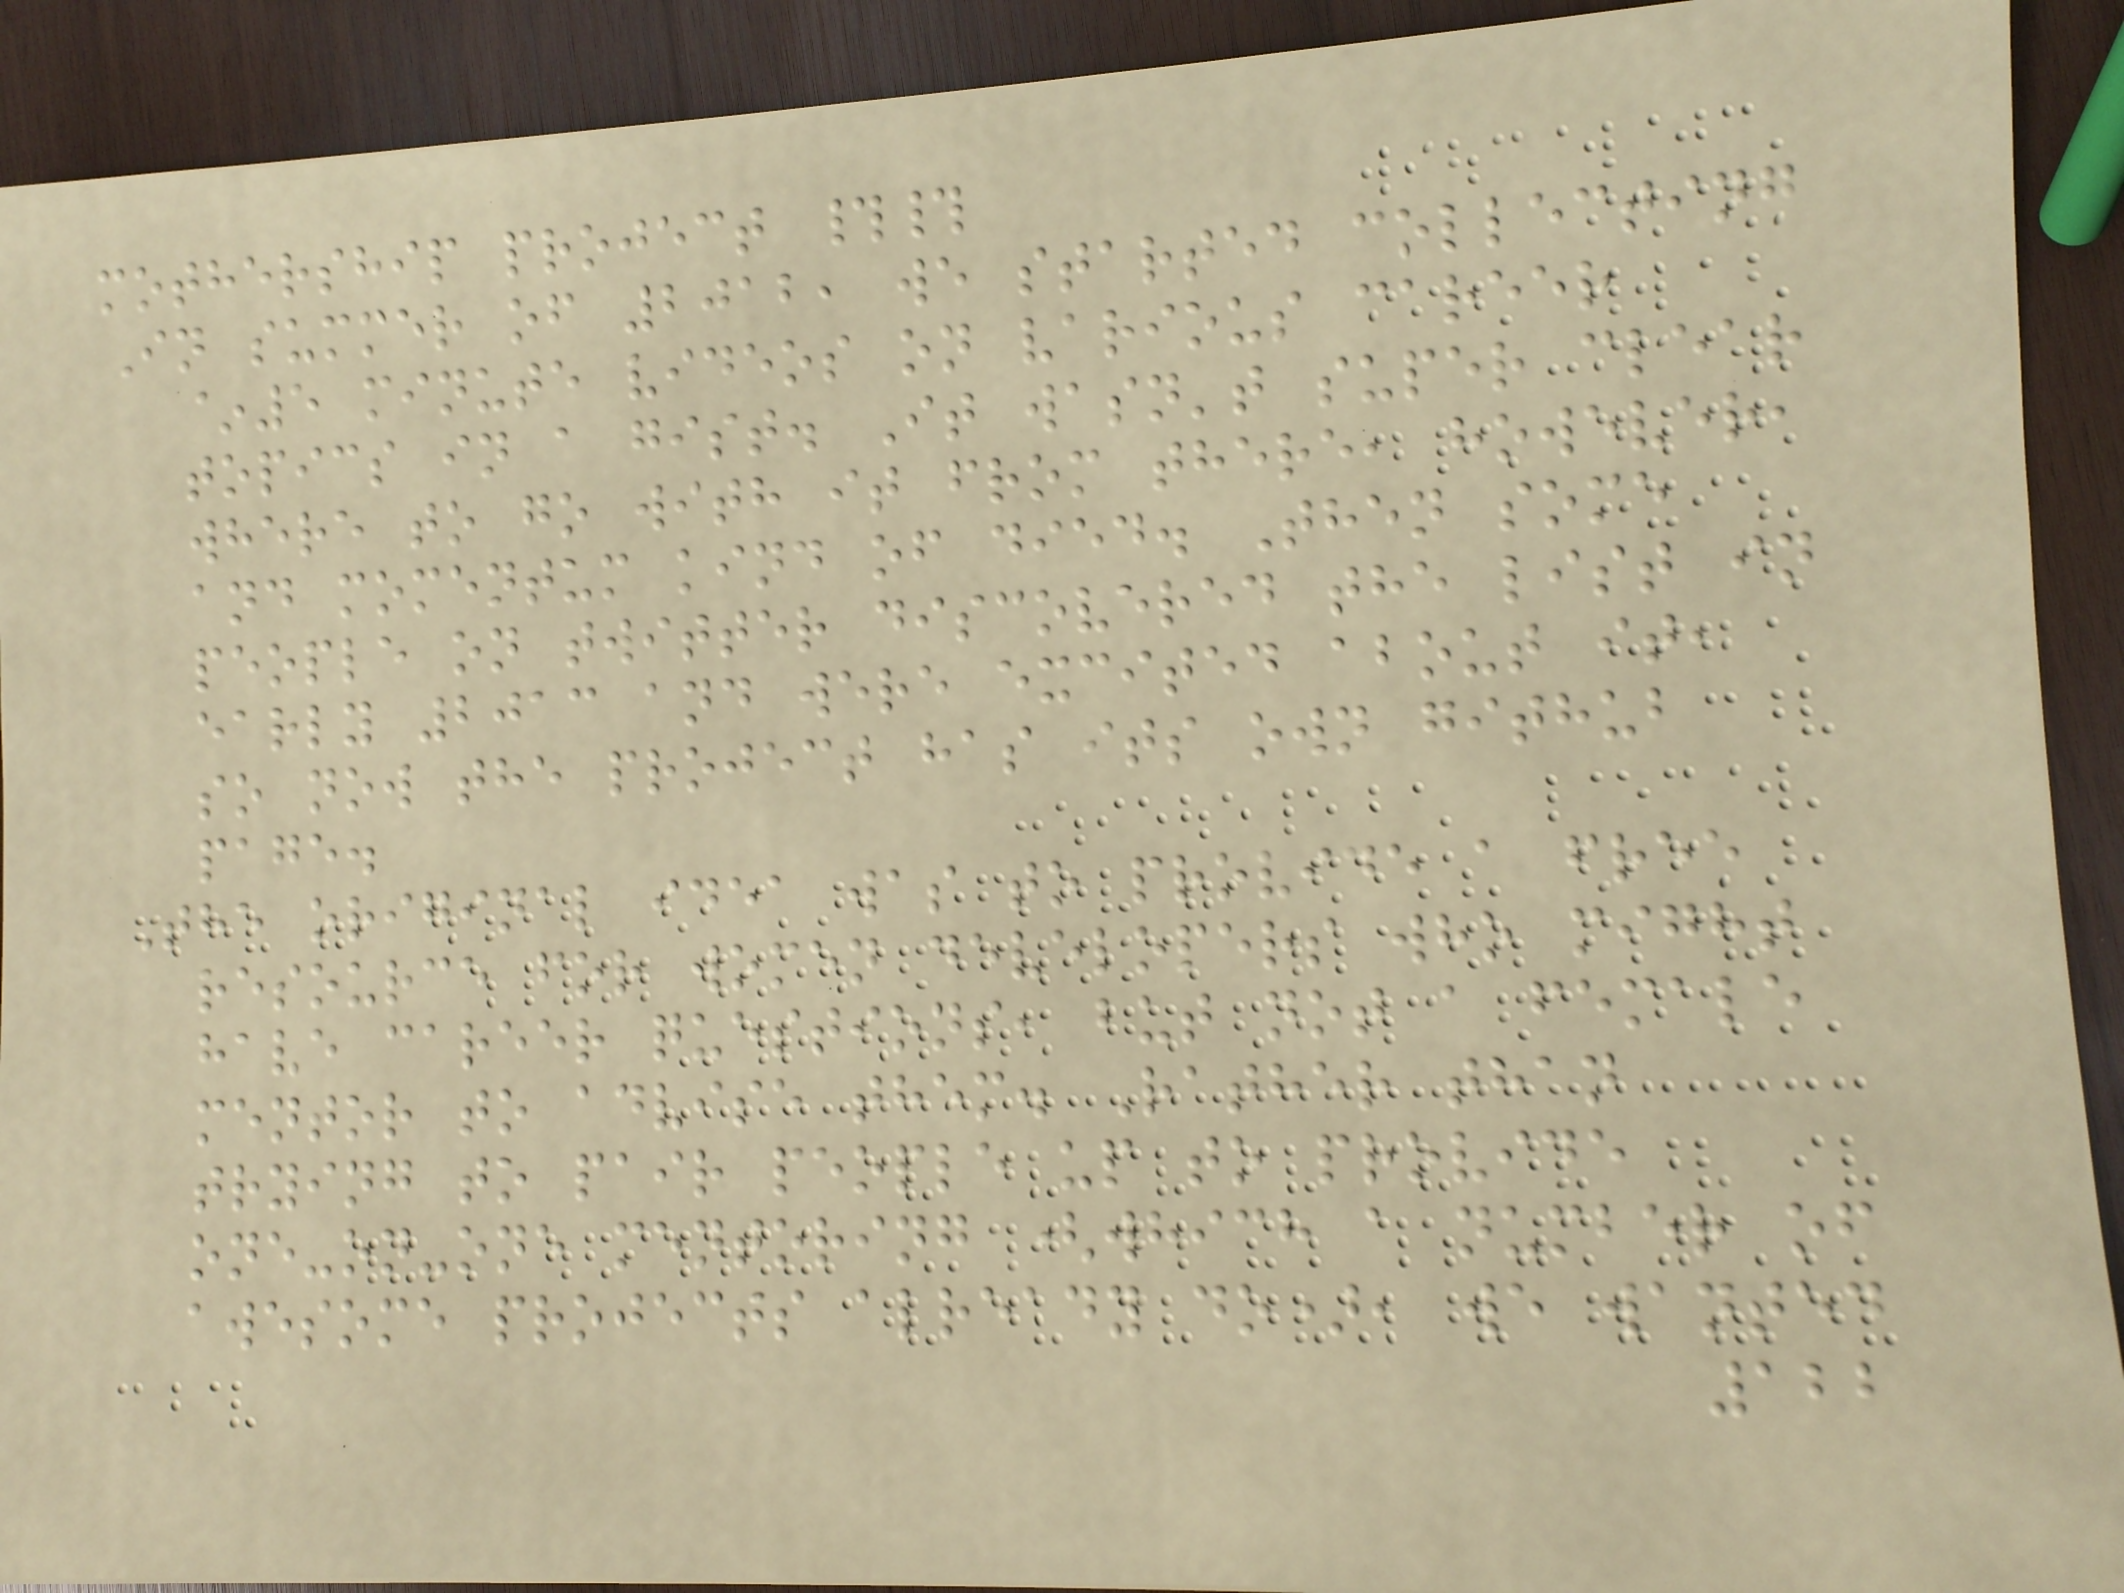mothership project ##
In summer of 2012, we started collecting
~5 minute videos on various career
topics in a gist. It wasn't super clear
where to go with it from there, however,
and momentum kind of died. Then some
people on twitter discovered the list in
early 2013 and were excited about it,
so now the project has its own github
page.
The original idea was to provide a free
resource for women developers who might
have career questions, but not a female
mentor to advise them. Rather than
trying to pair people up to provide
one-on-one mentoring (which a number of
awesome projects already do), we wanted
122
